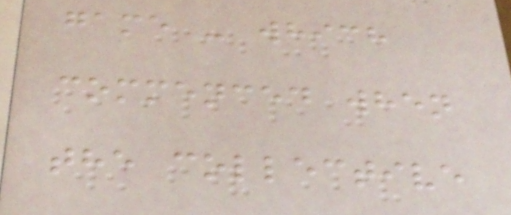game - which
commenced when
the collective
